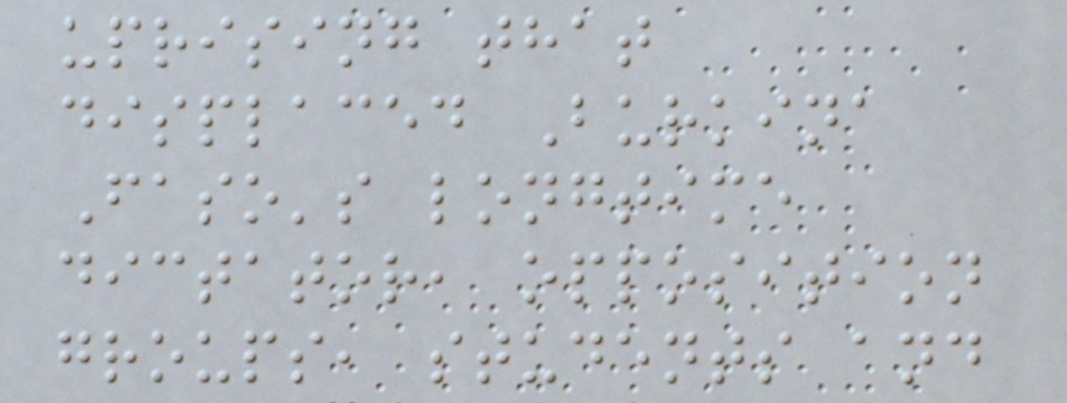uprising that
displaced Burkina
Faso's longtime
dictator, opposition
groups, students and
